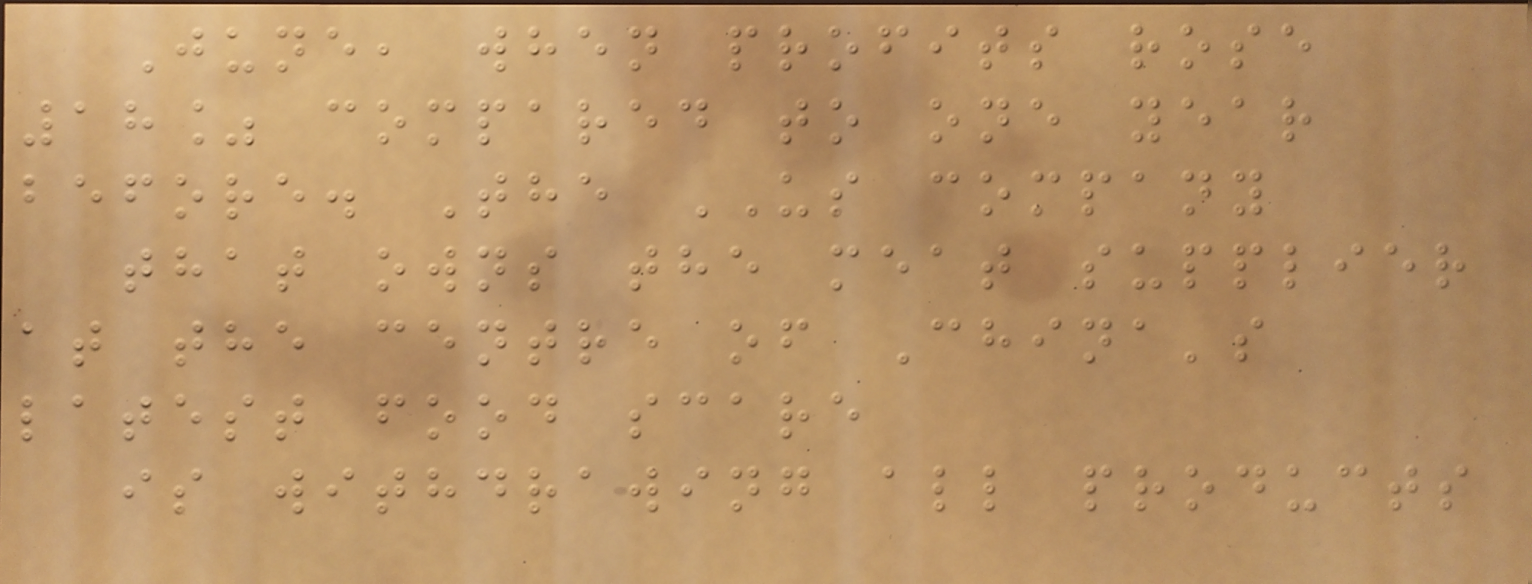June, when profits rose
18% compared to one year
before. The US company
that owns the meat supplier
at the centre of China's
latest food scare
is withdrawing all products
